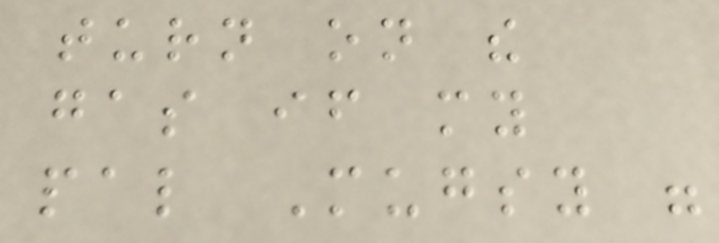turn on the
gas if my
pal Mugsy were
